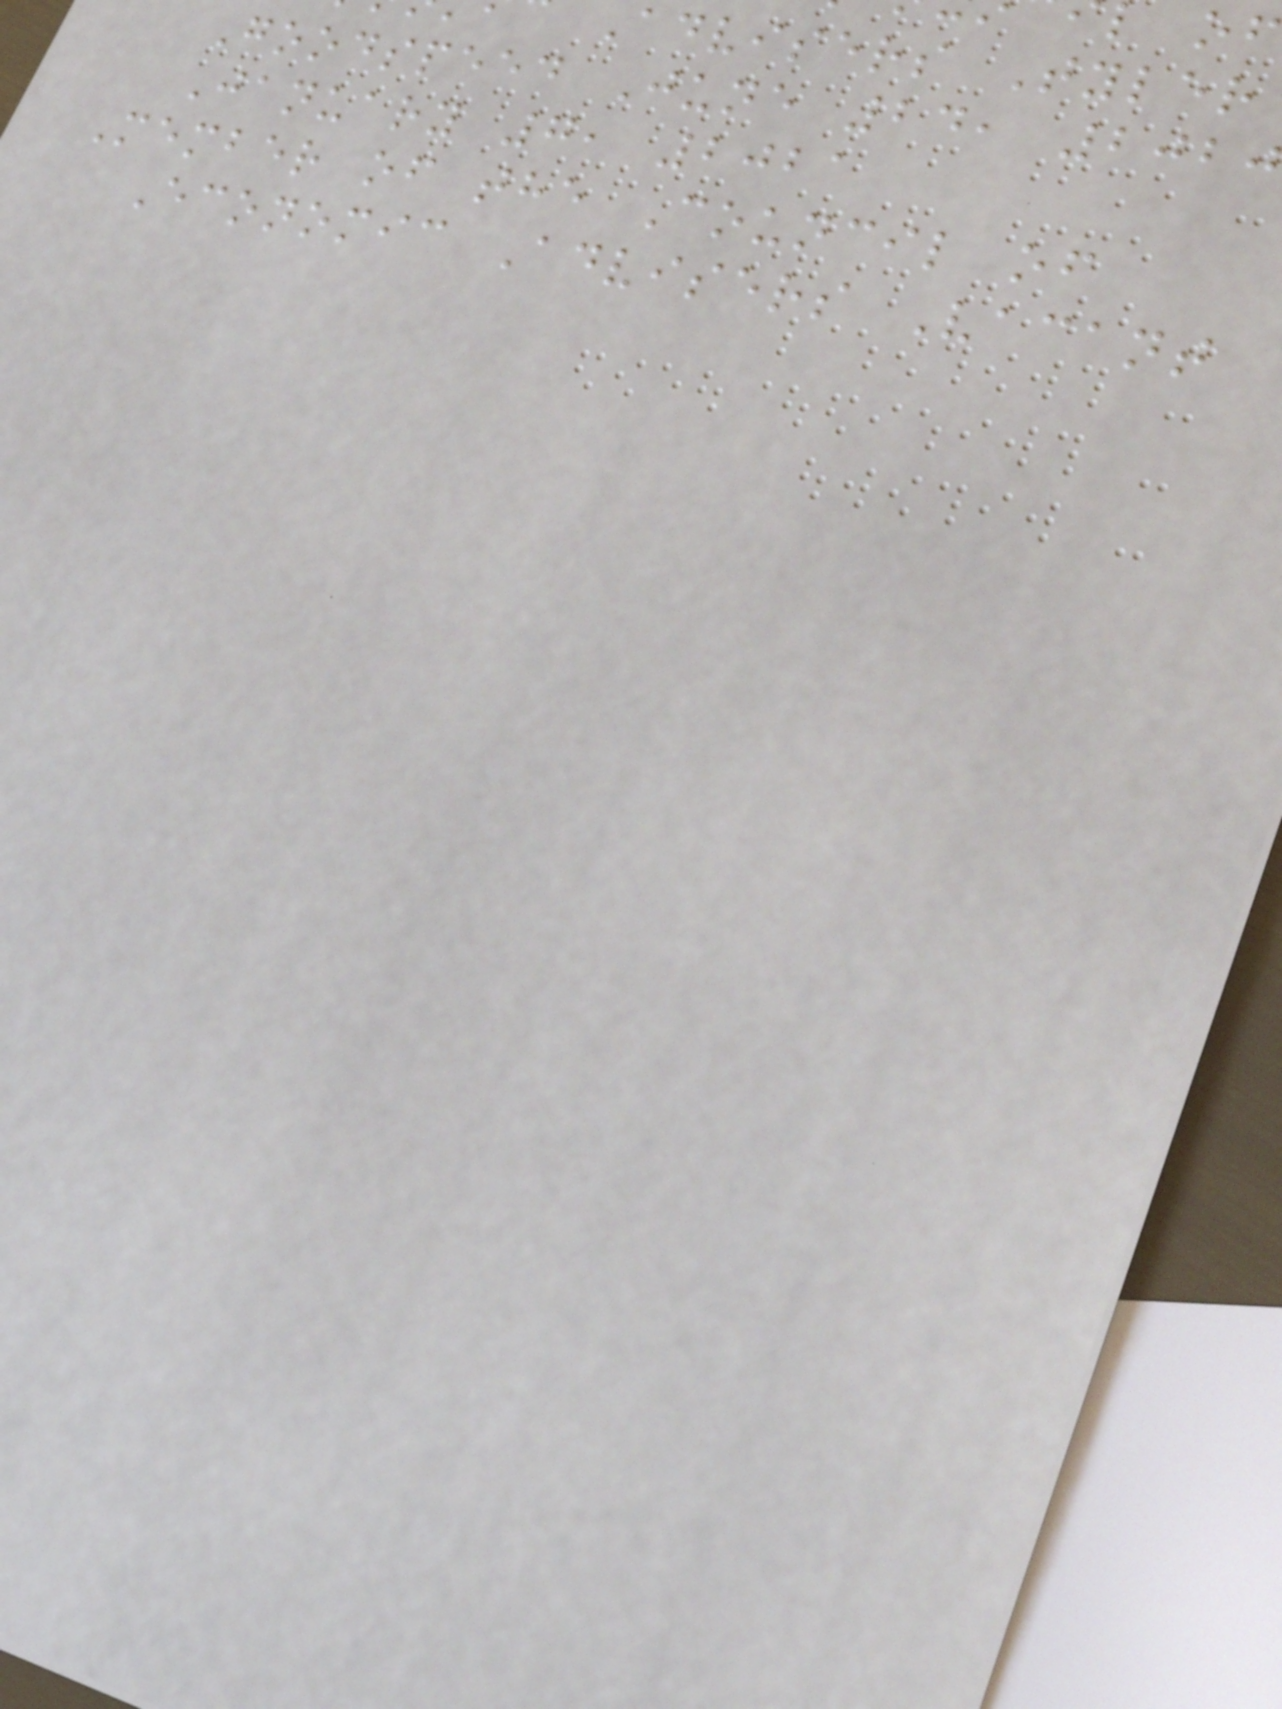Advisers Tyler
Goodspeed June 24, 202
January 7, 2021
Member of the Council of
Economic Advisers Vacant
